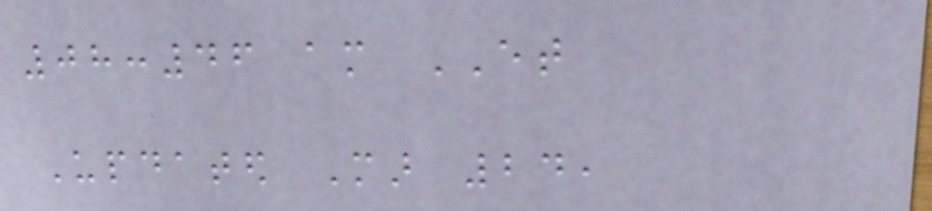08:46 am ET
Updated Mar 24,
